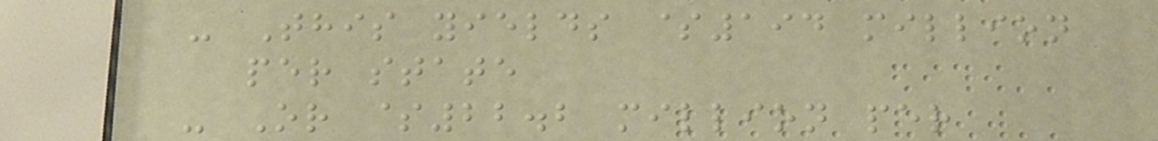- This yields $194 million
per state
- Or $22.2 million per
